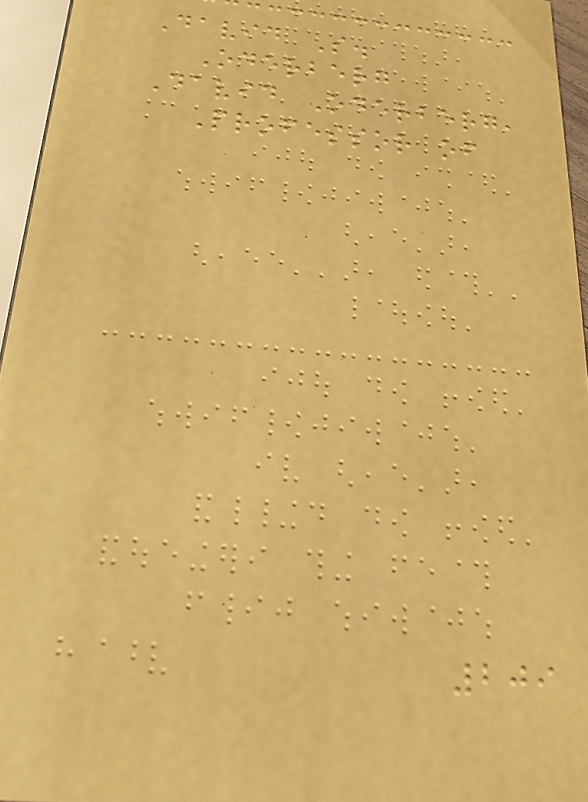David S.
Oderberg
David Oderberg,
Professor of
209
